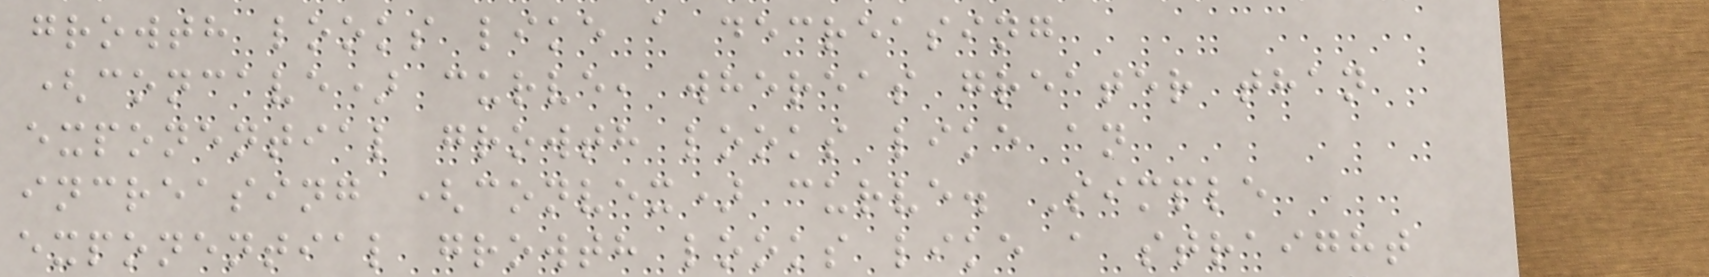growth looks like a decreasing
(concave) curve, whereas greater than
exponential growth looks like an
increasing (convex) curve. Simple
exponential growth looks like a straight
